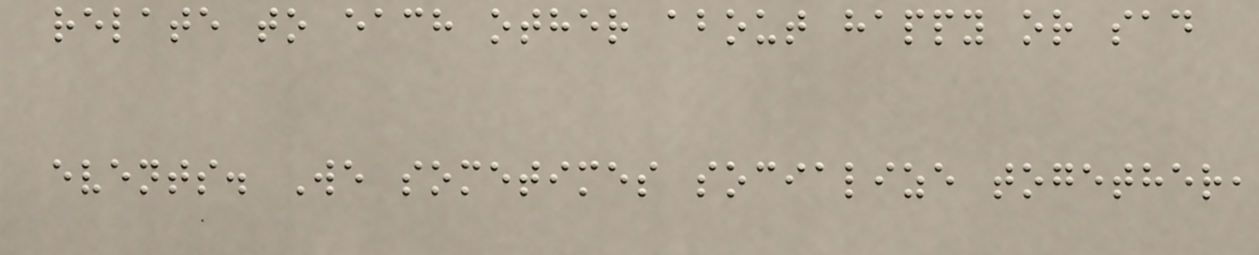relate to each other about happy or sad
events. We sometimes socialize together,
